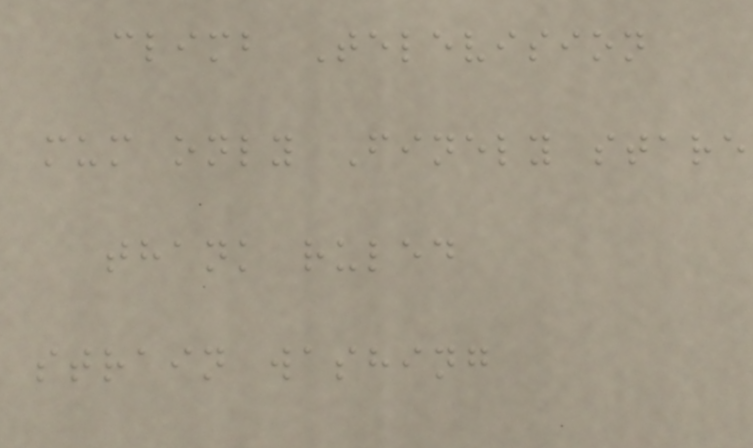climb Television
mum only Finely stare
thank ruled
strain washing
